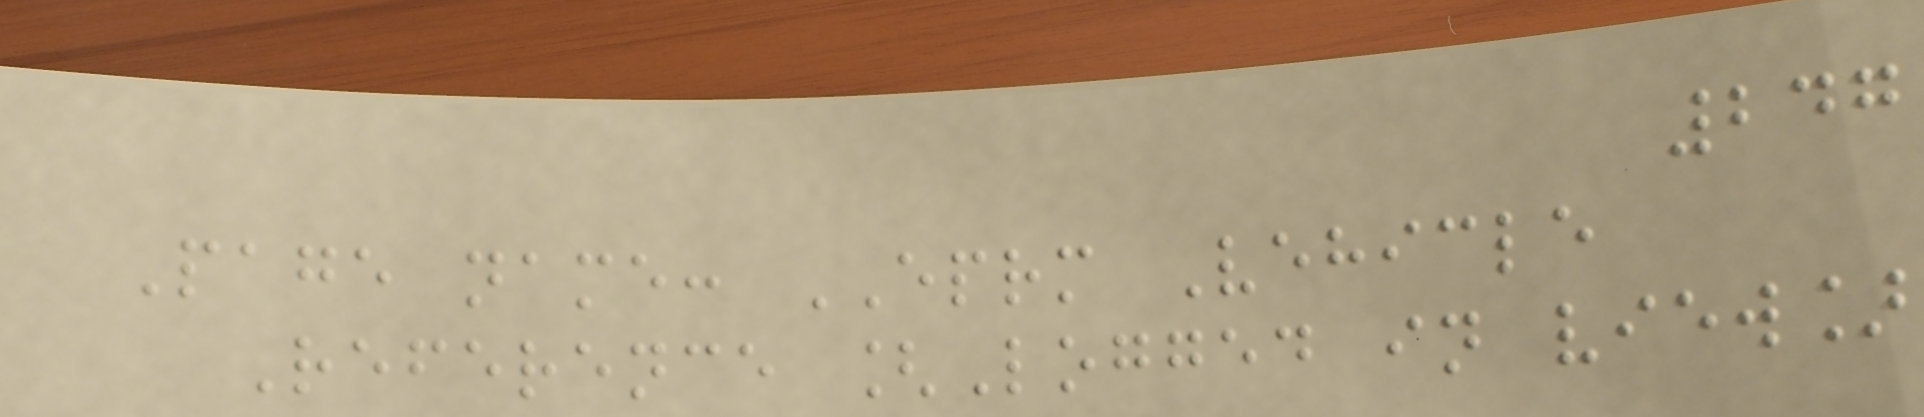247
Page name: EPRM Vehicle
Reference [Logged in view]
